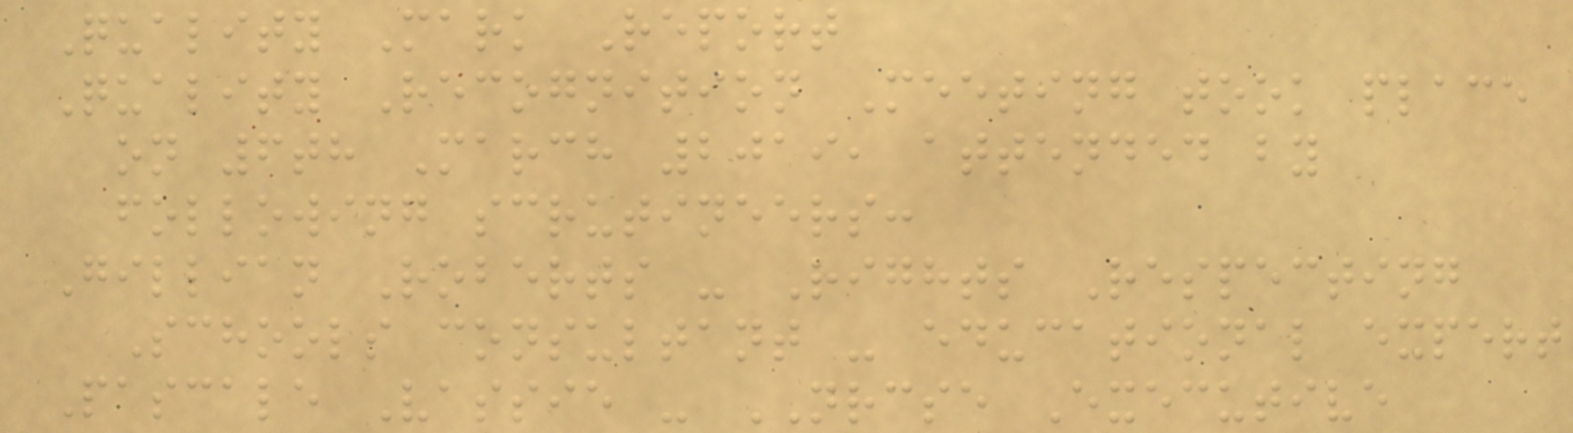Quality Mark Report
Quality Recognition Meeting took place
on 6th March 2019, attended by
following scrutineers:
Gillian Roberts - Rights Respecting
Schools consultant - educational expert
Pascale Vassie - NRCSE Executive
